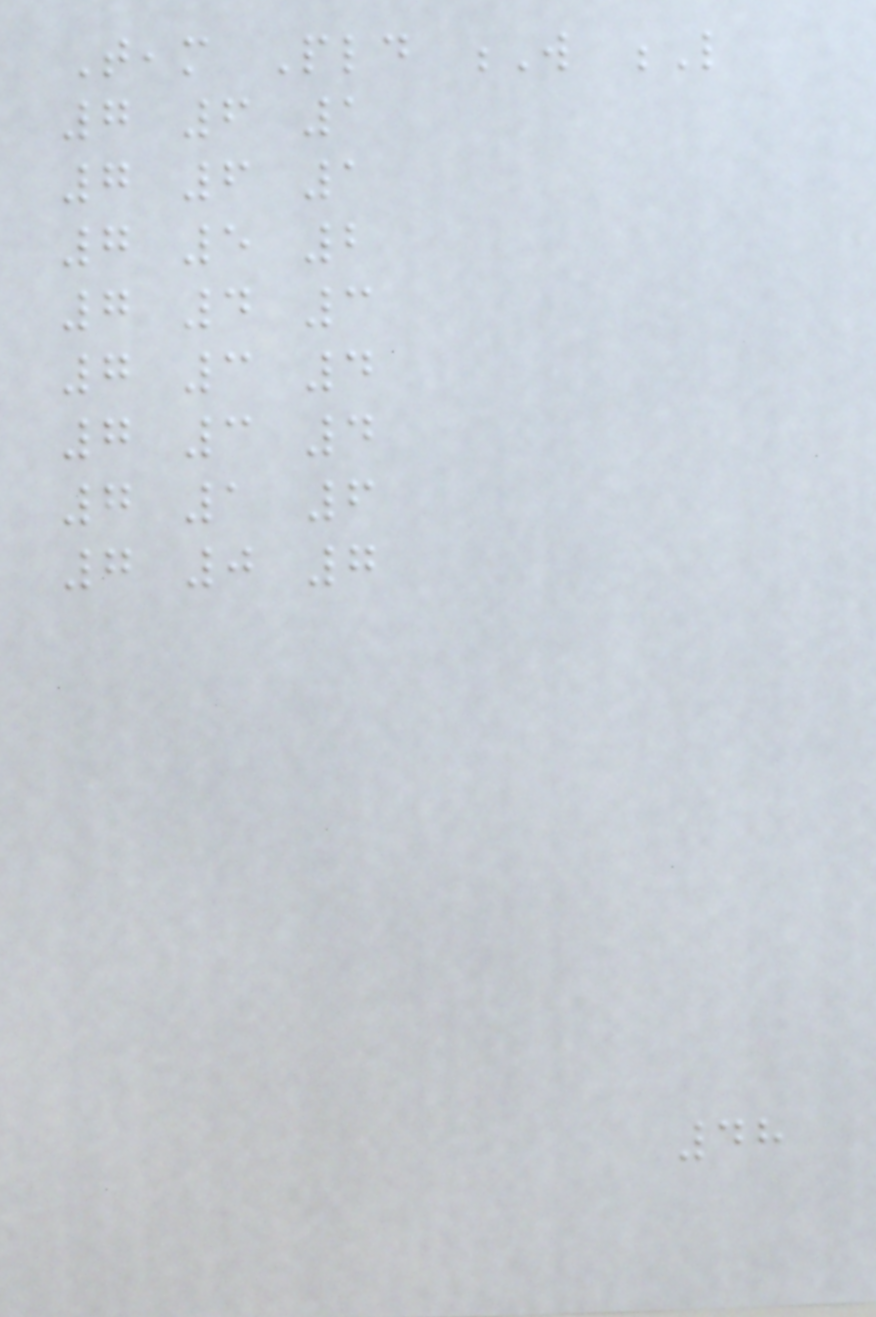Team Pld W L
7 6 1
7 6 1
7 5 2
7 4 3
7 3 4
7 3 4
7 1 6
7 0 7
48
